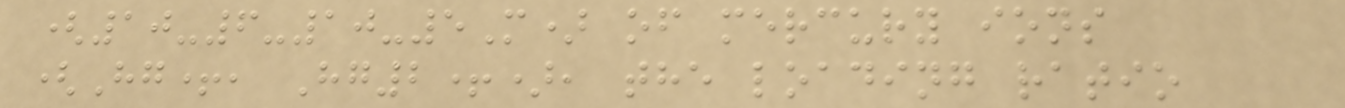(10-6-10-5M) of mercury ions
(Hg+, Hg2+), the loading ratio
